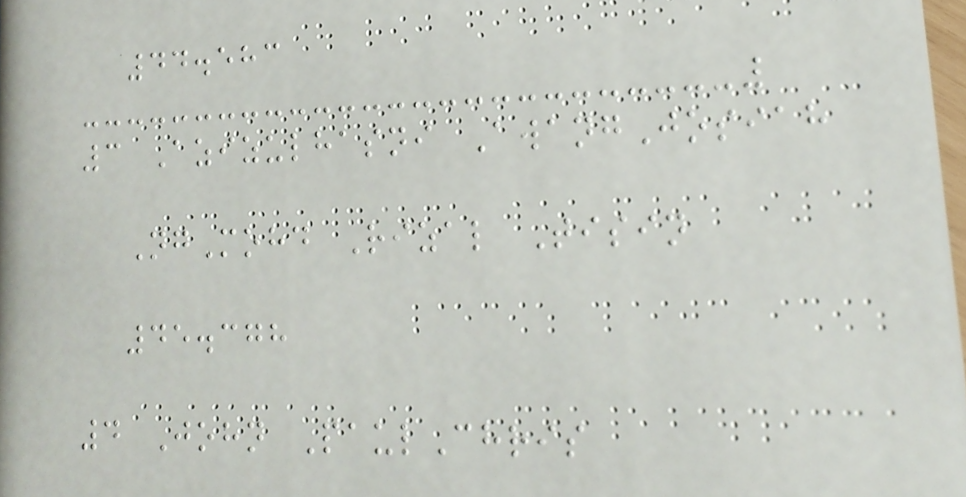44.583
3 Azizulhasni AwangJosiah
NgMohd Rizal Tisin
45.378
4 John PaulChris
